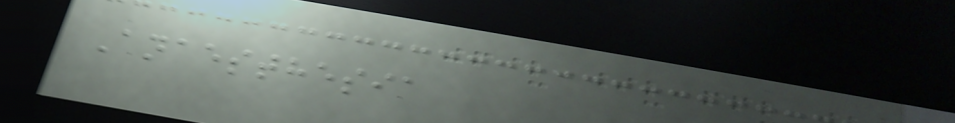Anaesthesia
